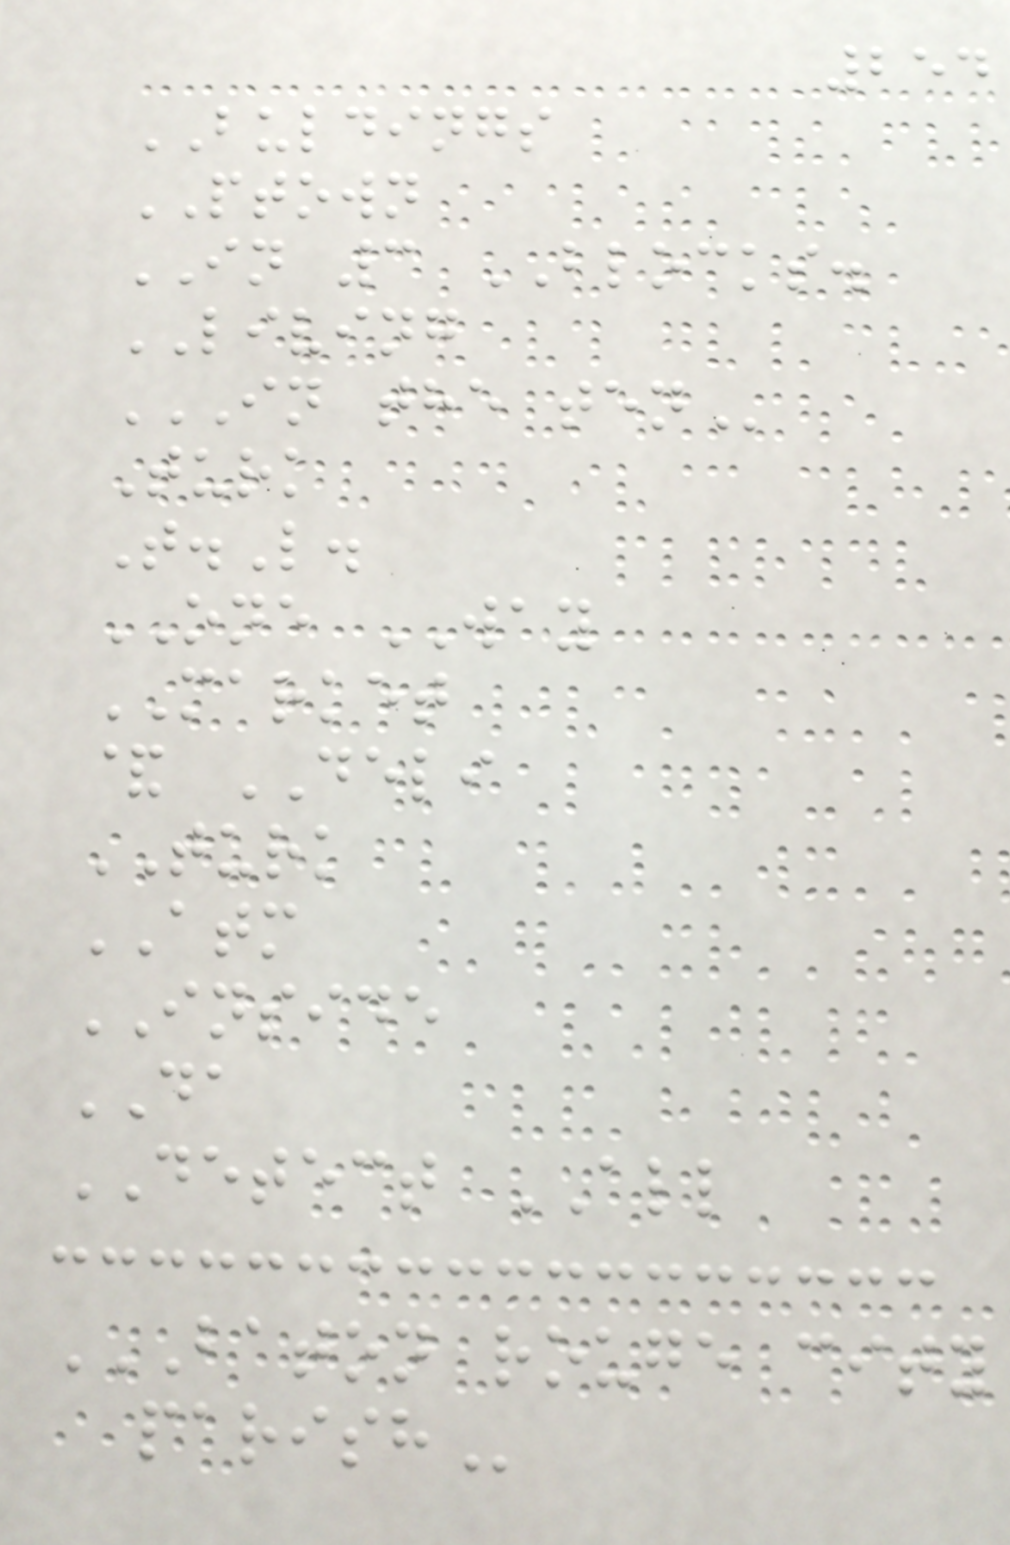254
BULDINGS
PTOWN
IN 3 BLOCKS.
LIVING
IN THE TEN
Turk
T.L.
ONE WAY
MARKET
& DELI
TURK
ATM
INSIDE
DA
DETECT ALL
BATON ROUGE CITY
PARISH
